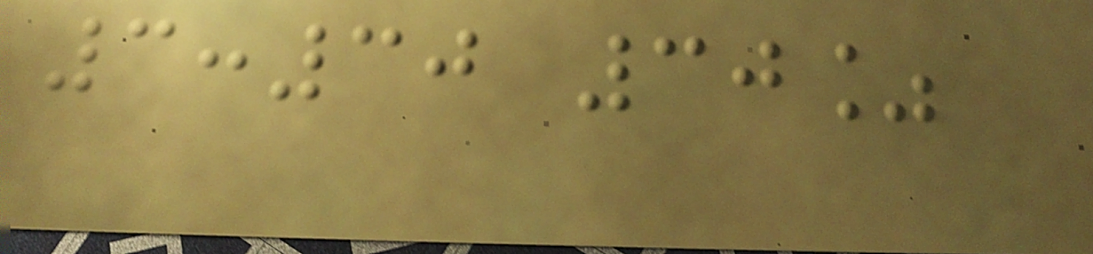3:30 30%
